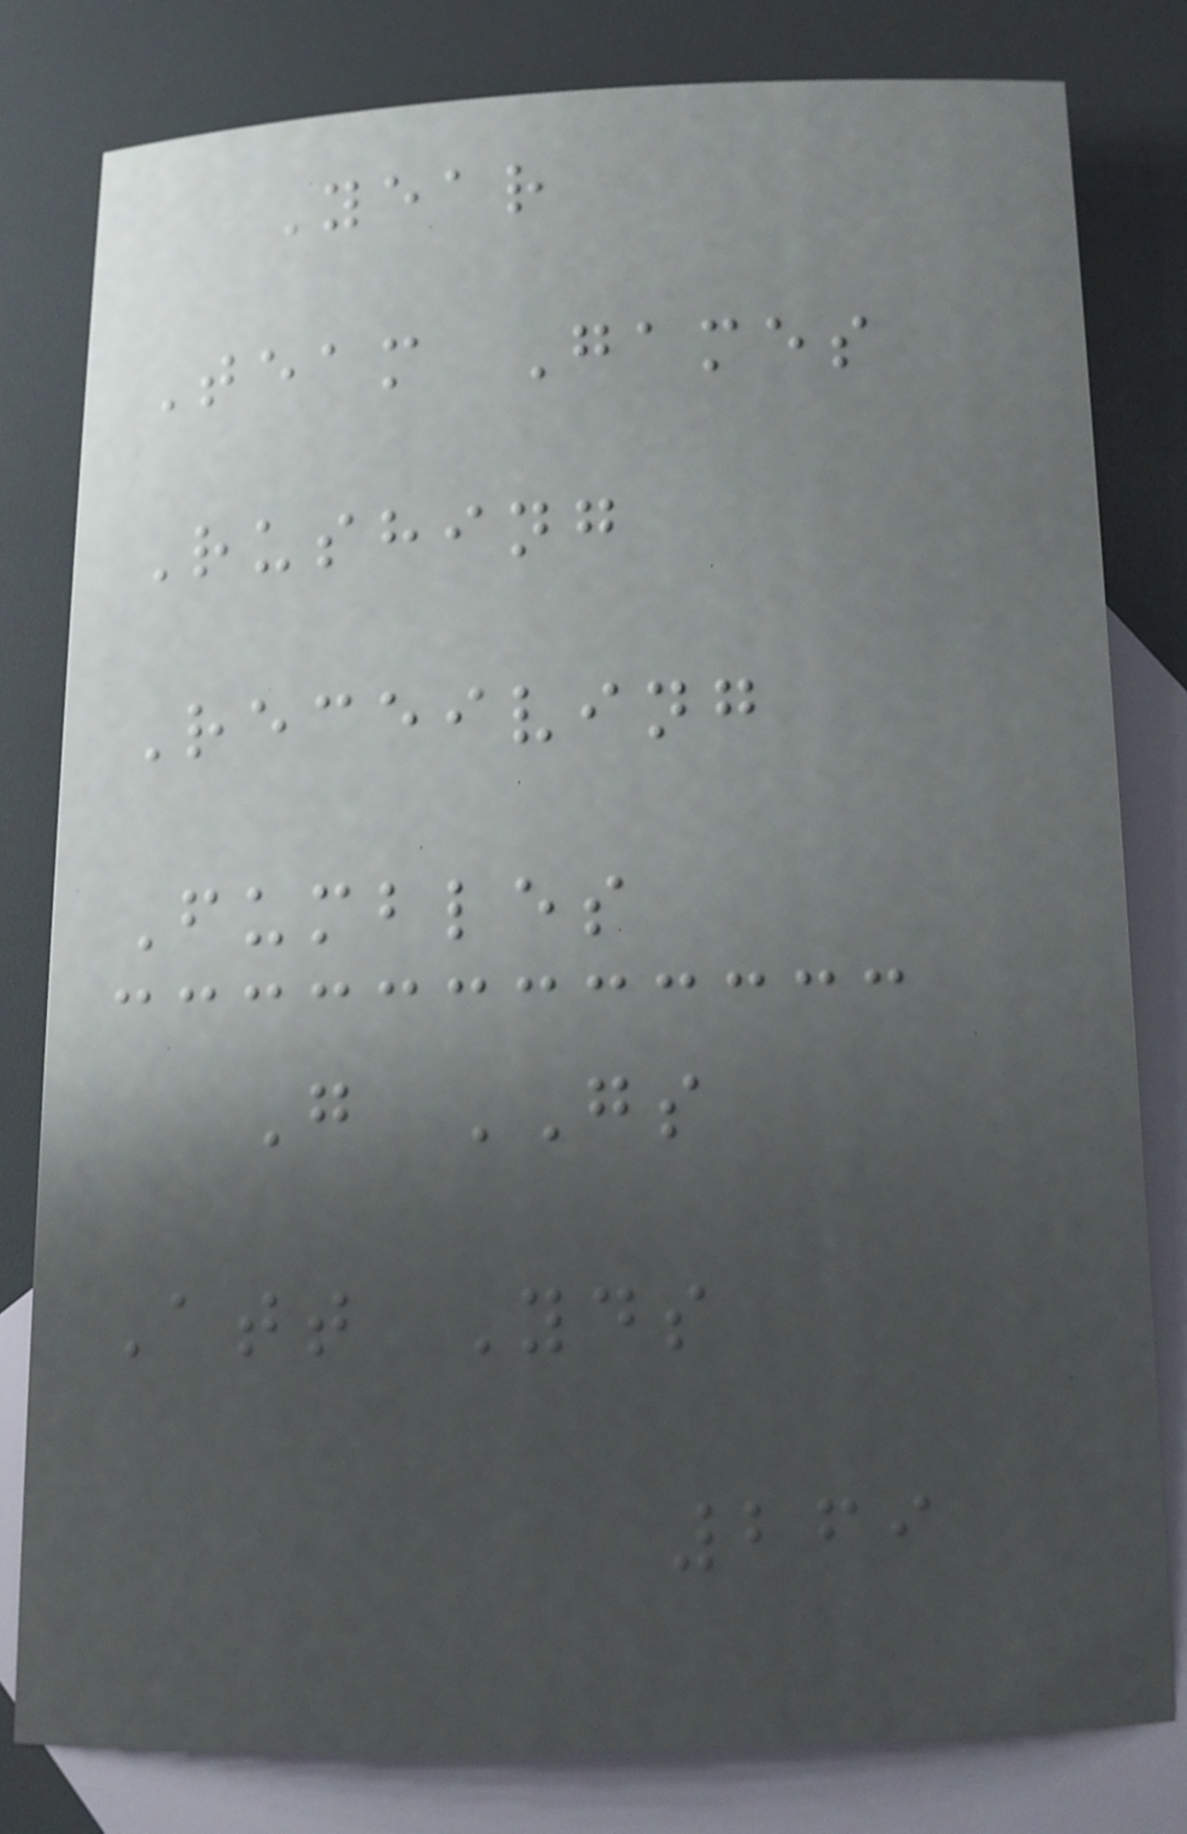Year
Team Games
Rushing
Receiving
Fumbles
G GS
Att Yds
269
